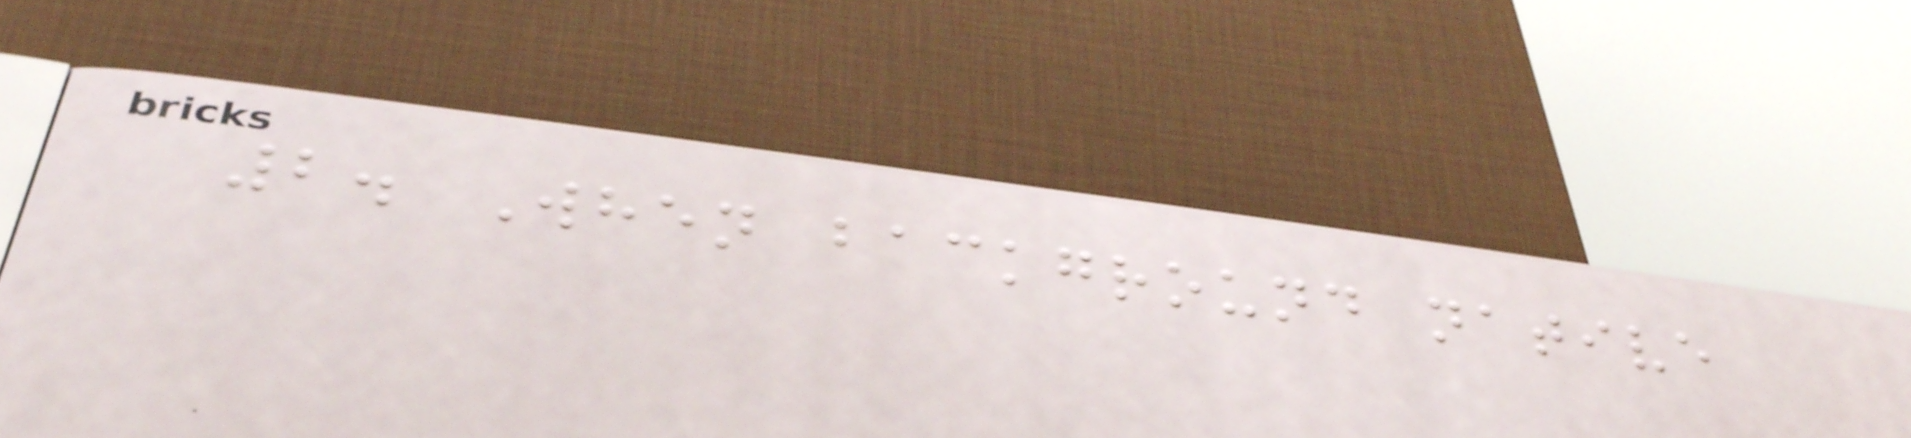2. When background native
